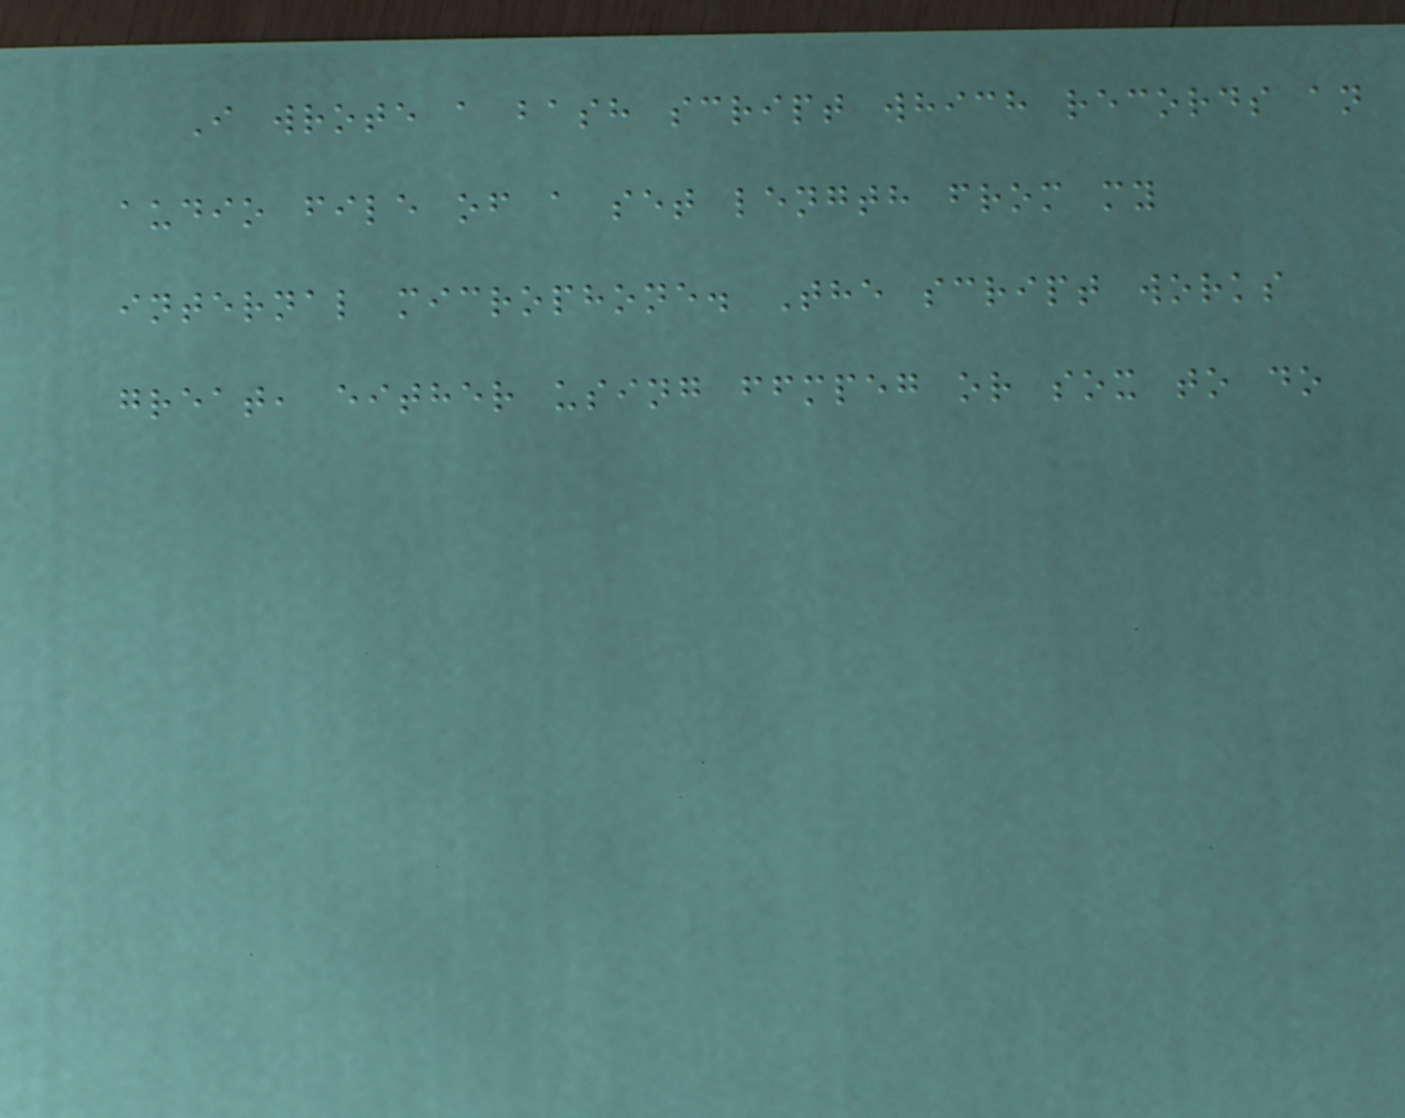I wrote a bash script which records an
audio file of a set length from my
internal microphone. The script works
great, either using ffmpeg or sox to do
